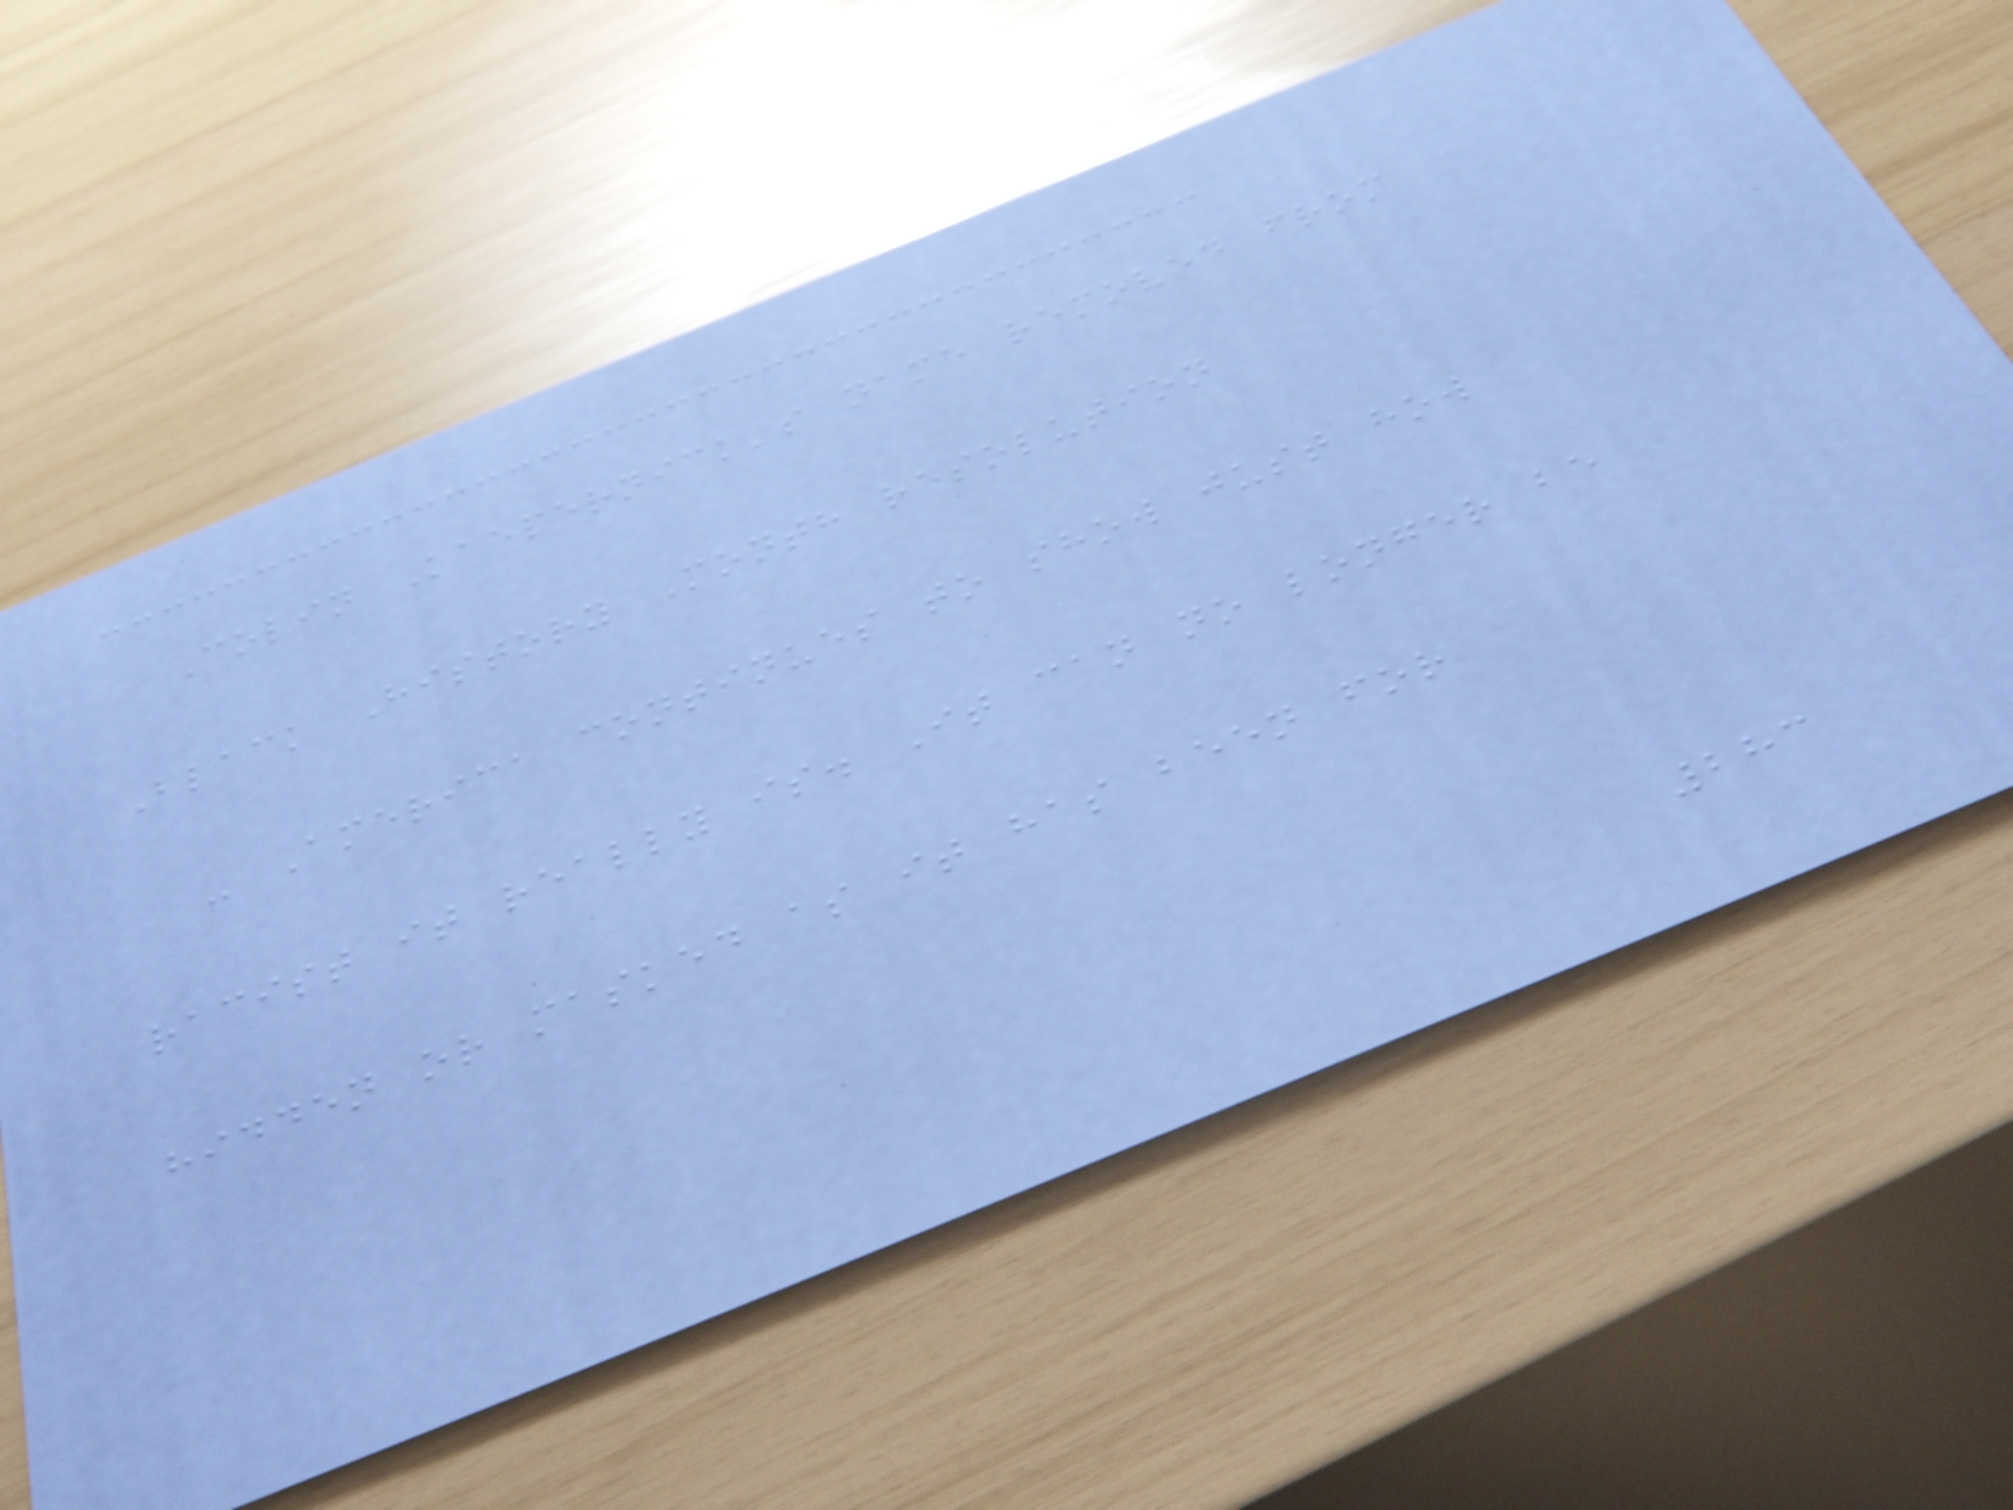Colin Kaepernick's name removed from
Black History Month resolution
- America continues to show just how
racist it really is. It can no longer be
hidden or masked as it has been for
283
